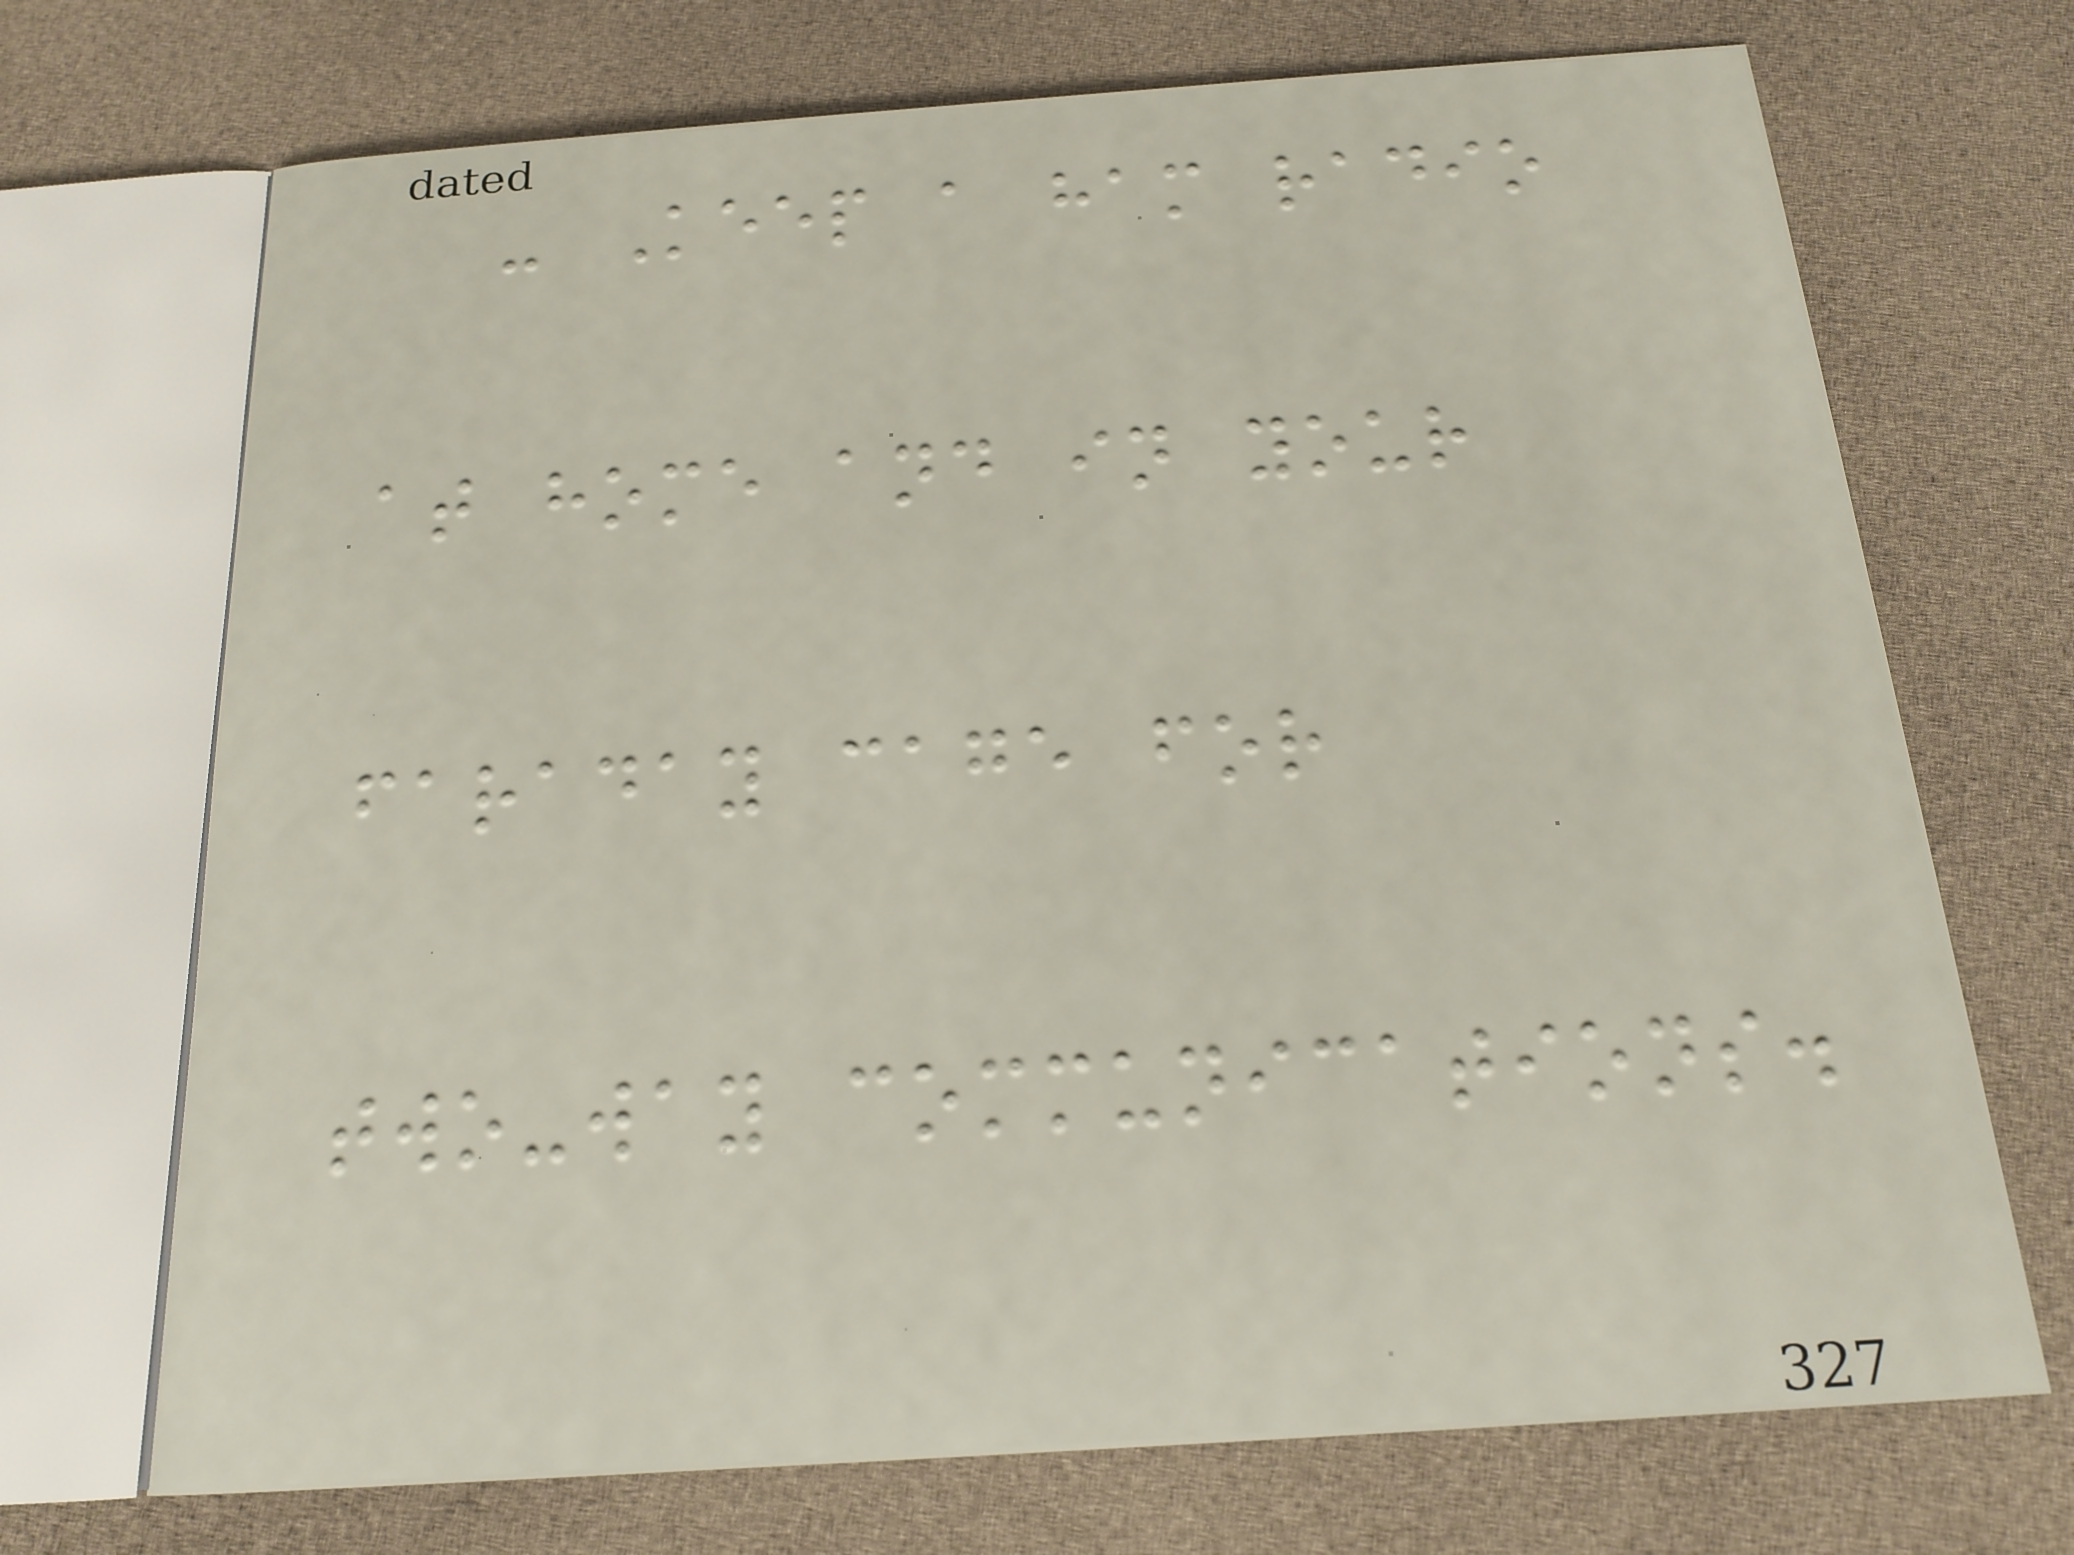- Keep a ham radio
at home and in your
faraday cage for
two-way communications.
